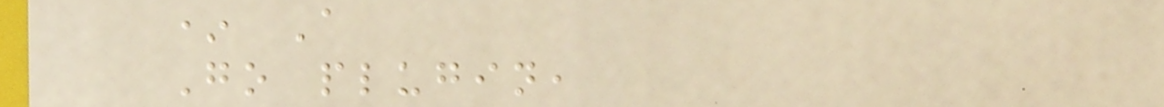* A
Go plugin,
